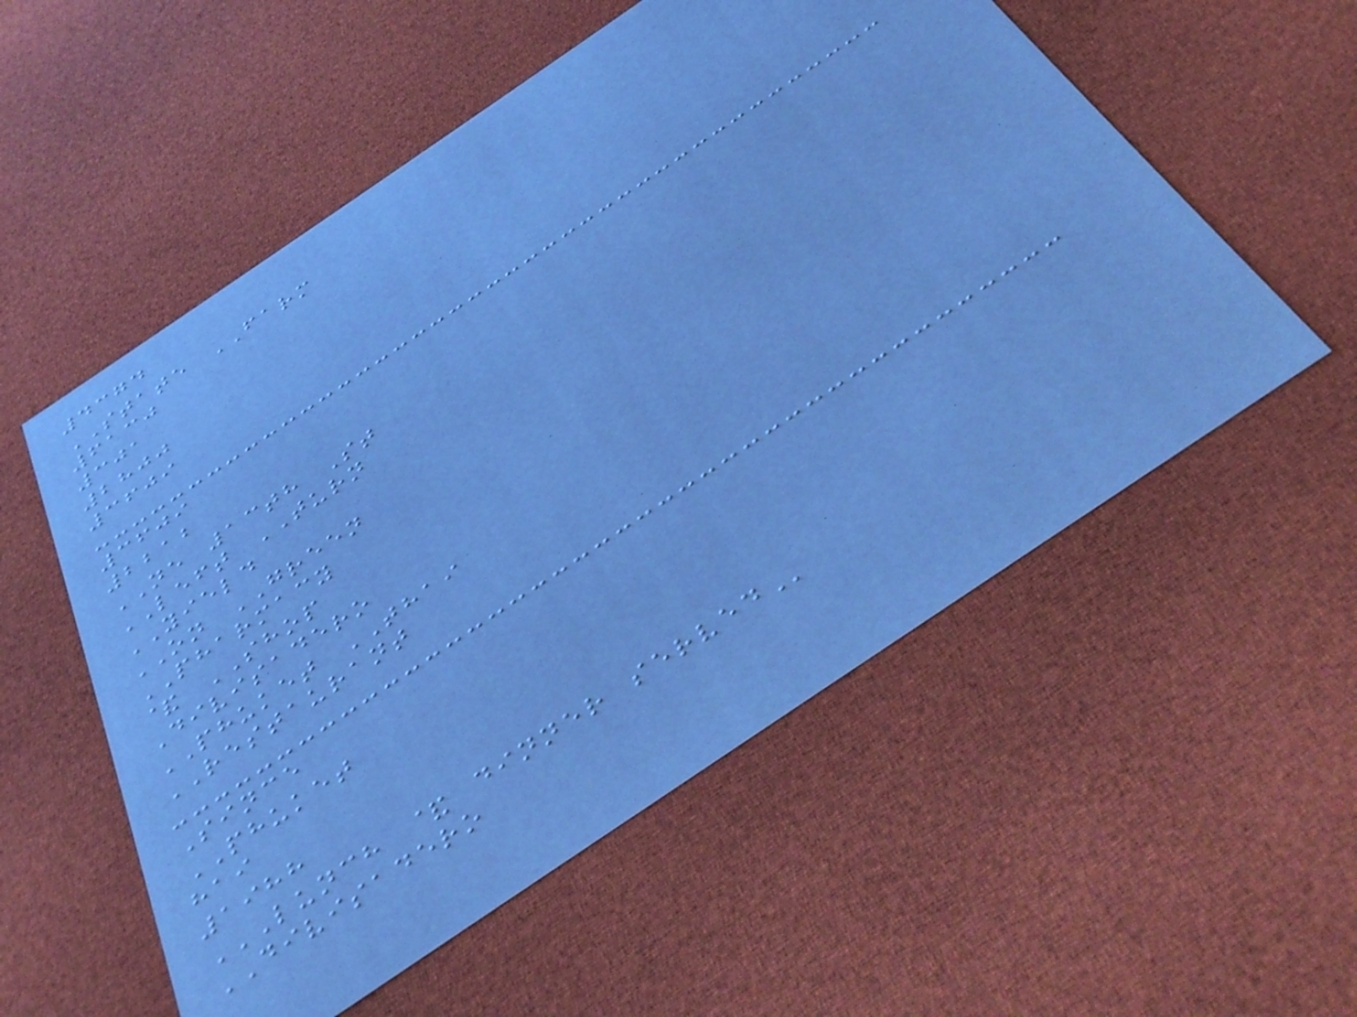4374
STATE FARM
6130
301
2800
3609
3609
2212
NE 13th St
LEFT TURN
YIELD
ON GREEN
PHARMACY
& SHOP
Divisadero
PHUKET THAI
RESTAURANT
Since
PHUKET
hai
1988
LUNCH & DINNER SERVED
DIVISADERO
